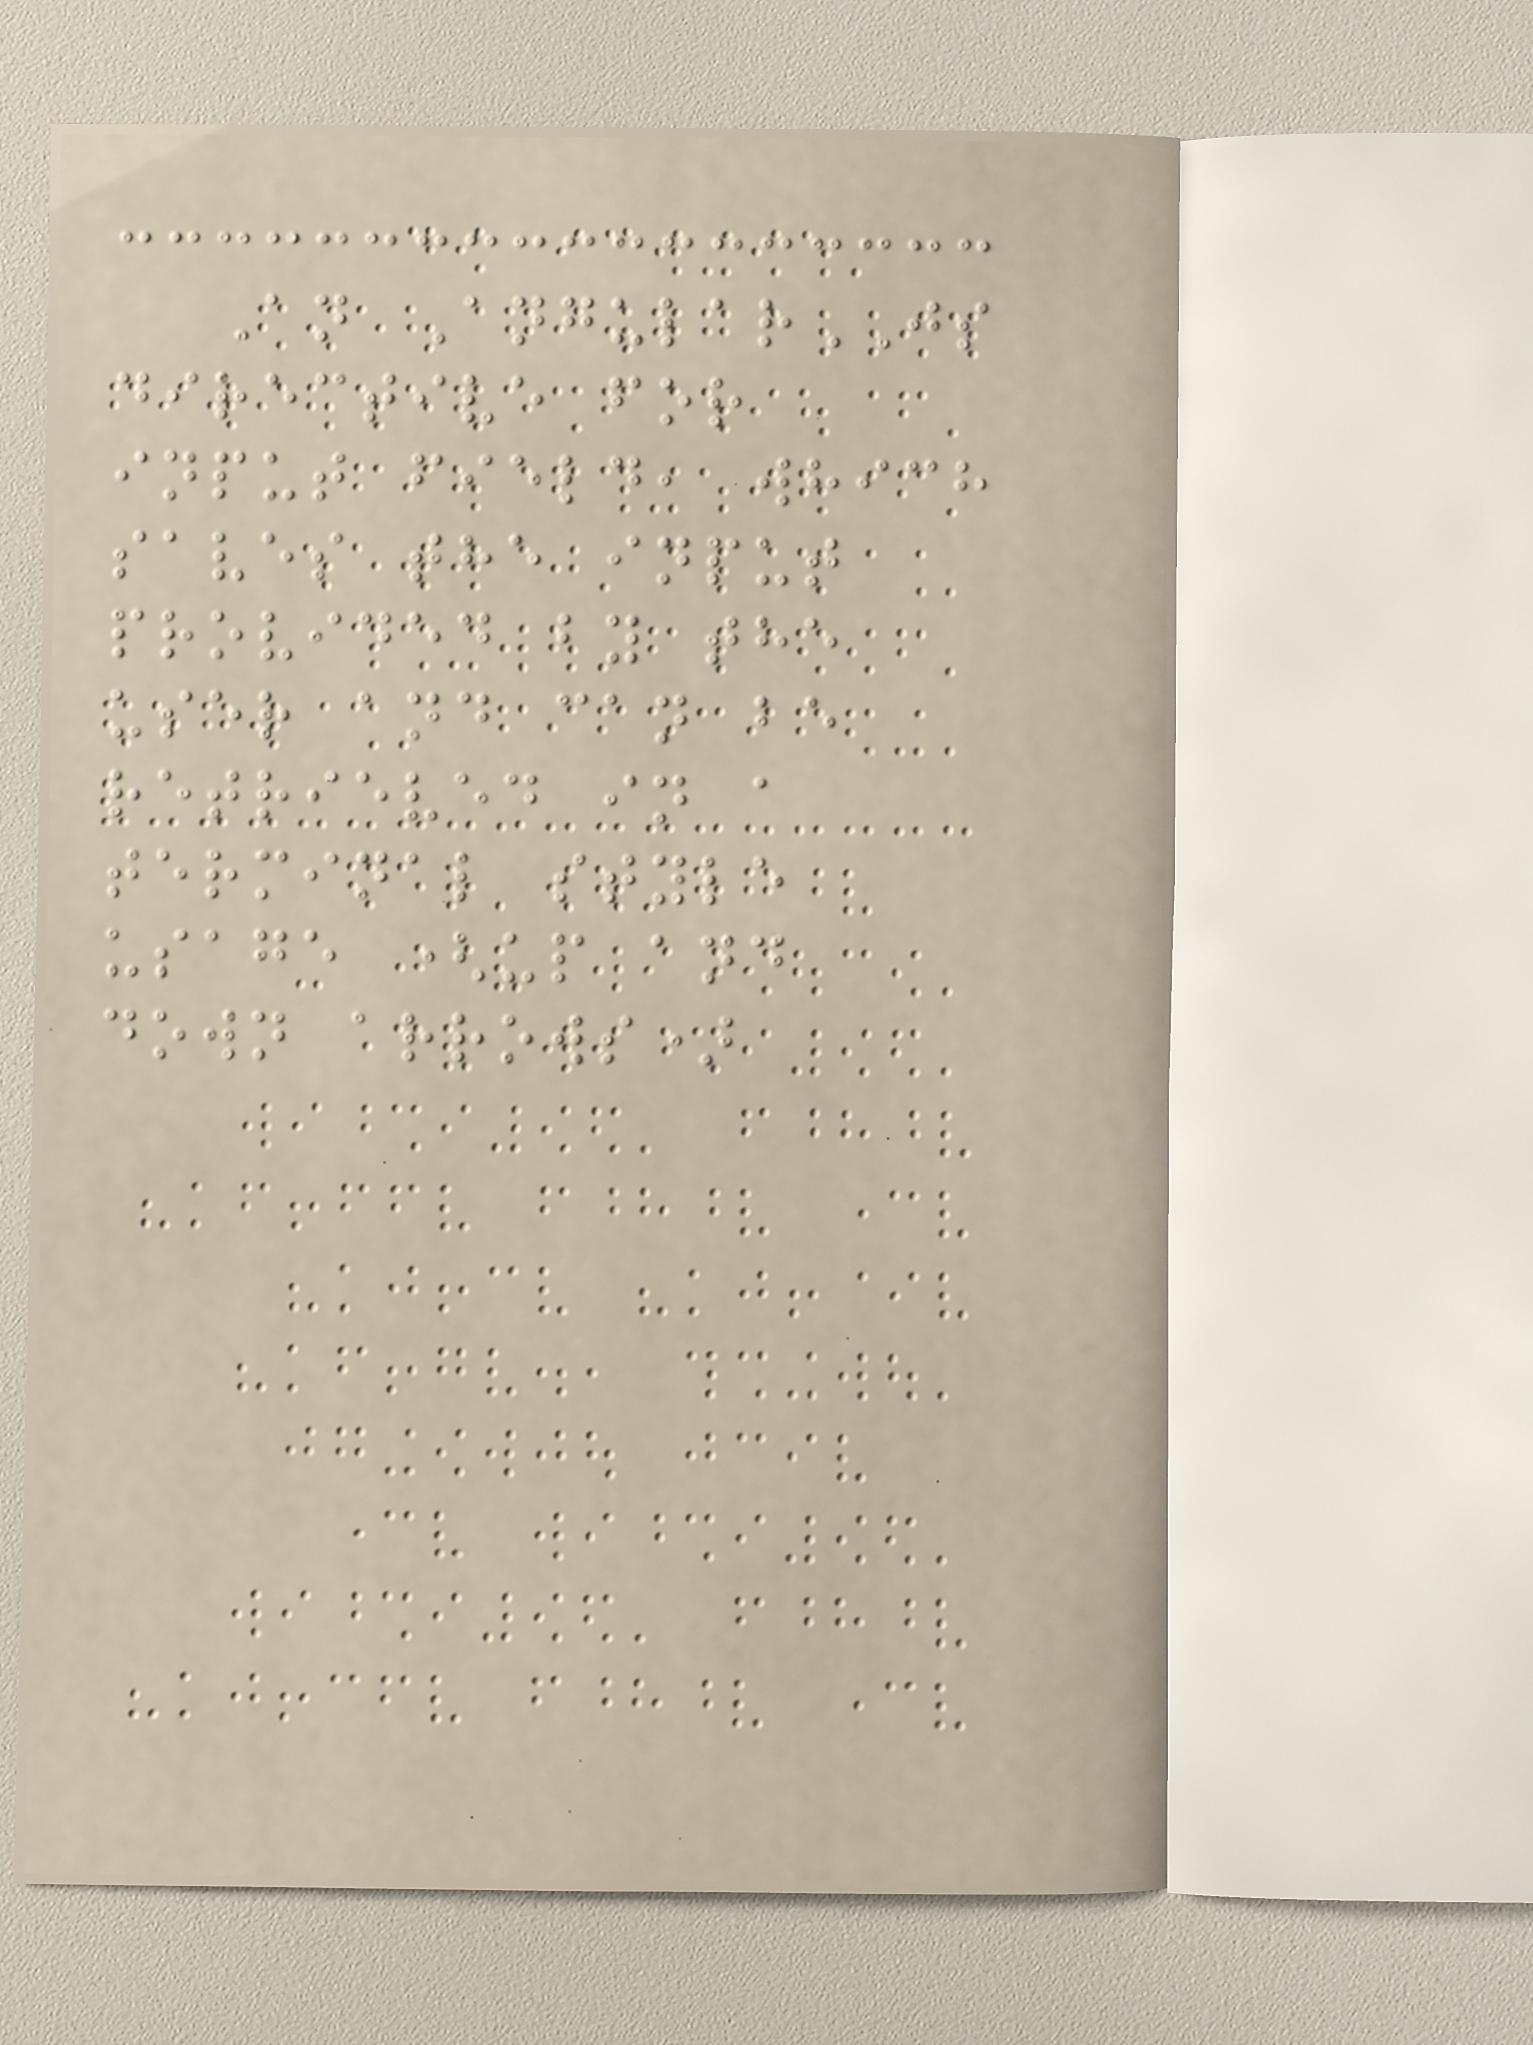An AngularJS
directive for
input field, which
saves the input
provided by the
user and can be
retrieved in a
terminal style
usage (up and
down arrows)
